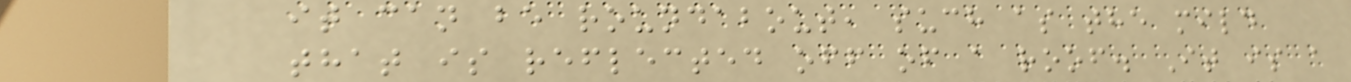it can be roundabout, such as the mild
that is reflected off of a roof. It is a
